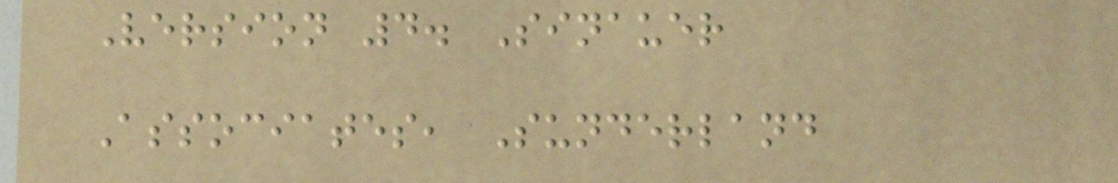Version 4. Sinauer
Associates, Sunderland
